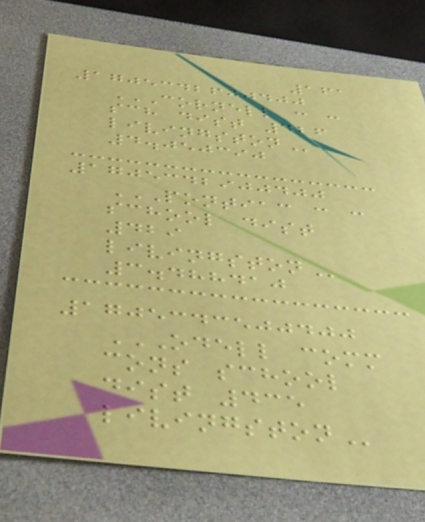161
1705342600400
CORNELL C C
SCH DIST 426
LIVINGSTON
4.050390
1705342900400
PONTIAC C C
SCHOOL DIST
429
LIVINGSTON
3.488410
1705343500400
ODELL COMM
CONS SCHOOL
DIST 435
LIVINGSTON
